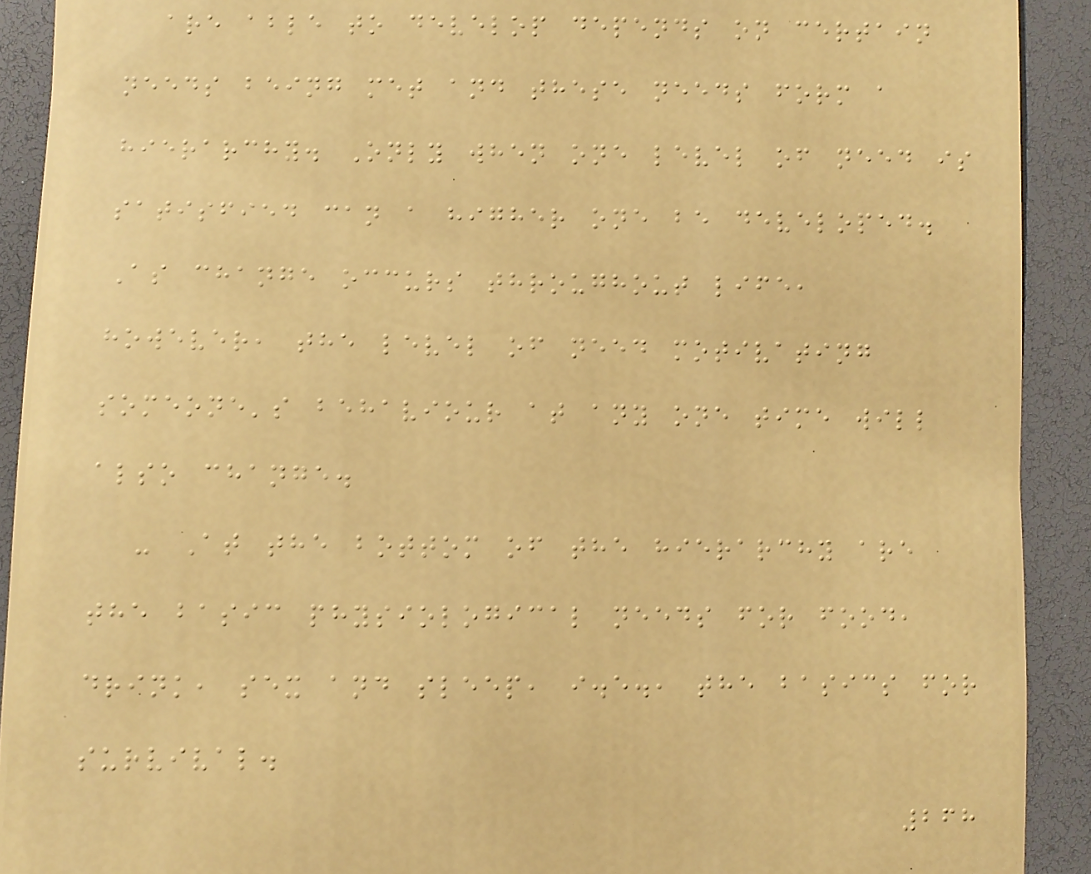are able to develop depends on certain
needs being met and these needs form a
hierarchy. Only when one level of need is
satisfied can a higher one be developed.
As change occurs throughout life,
however, the level of need motivating
someone's behaviour at any one time will
also change.
- At the bottom of the hierarchy are
the basic physiological needs for food,
drink, sex and sleep, i.e., the basics for
survival.
268
